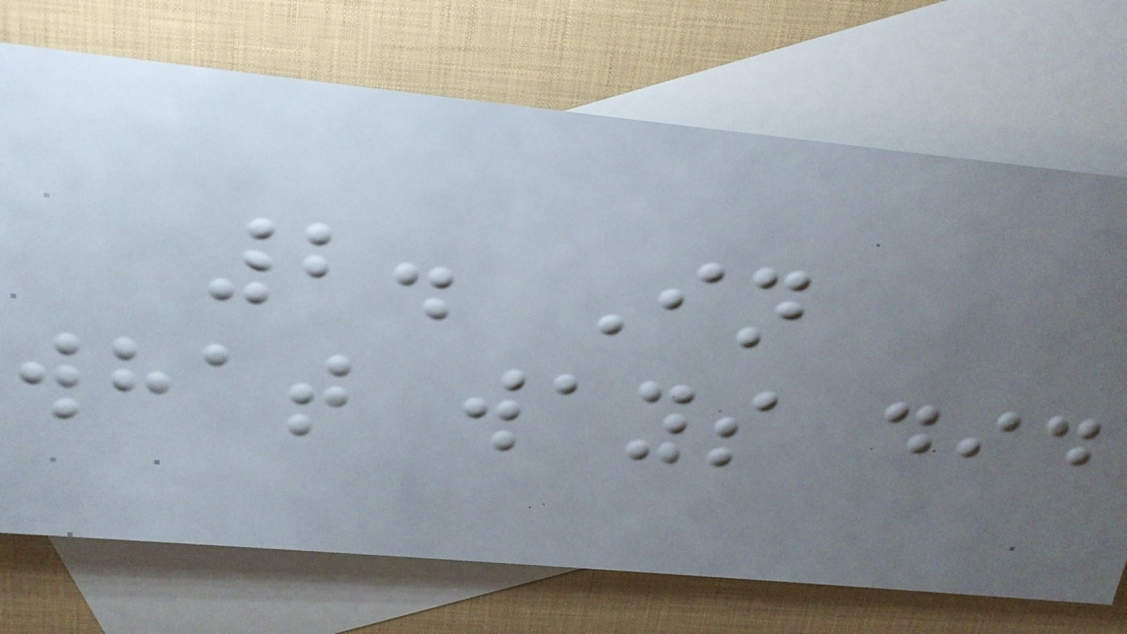2. In
what ways did
